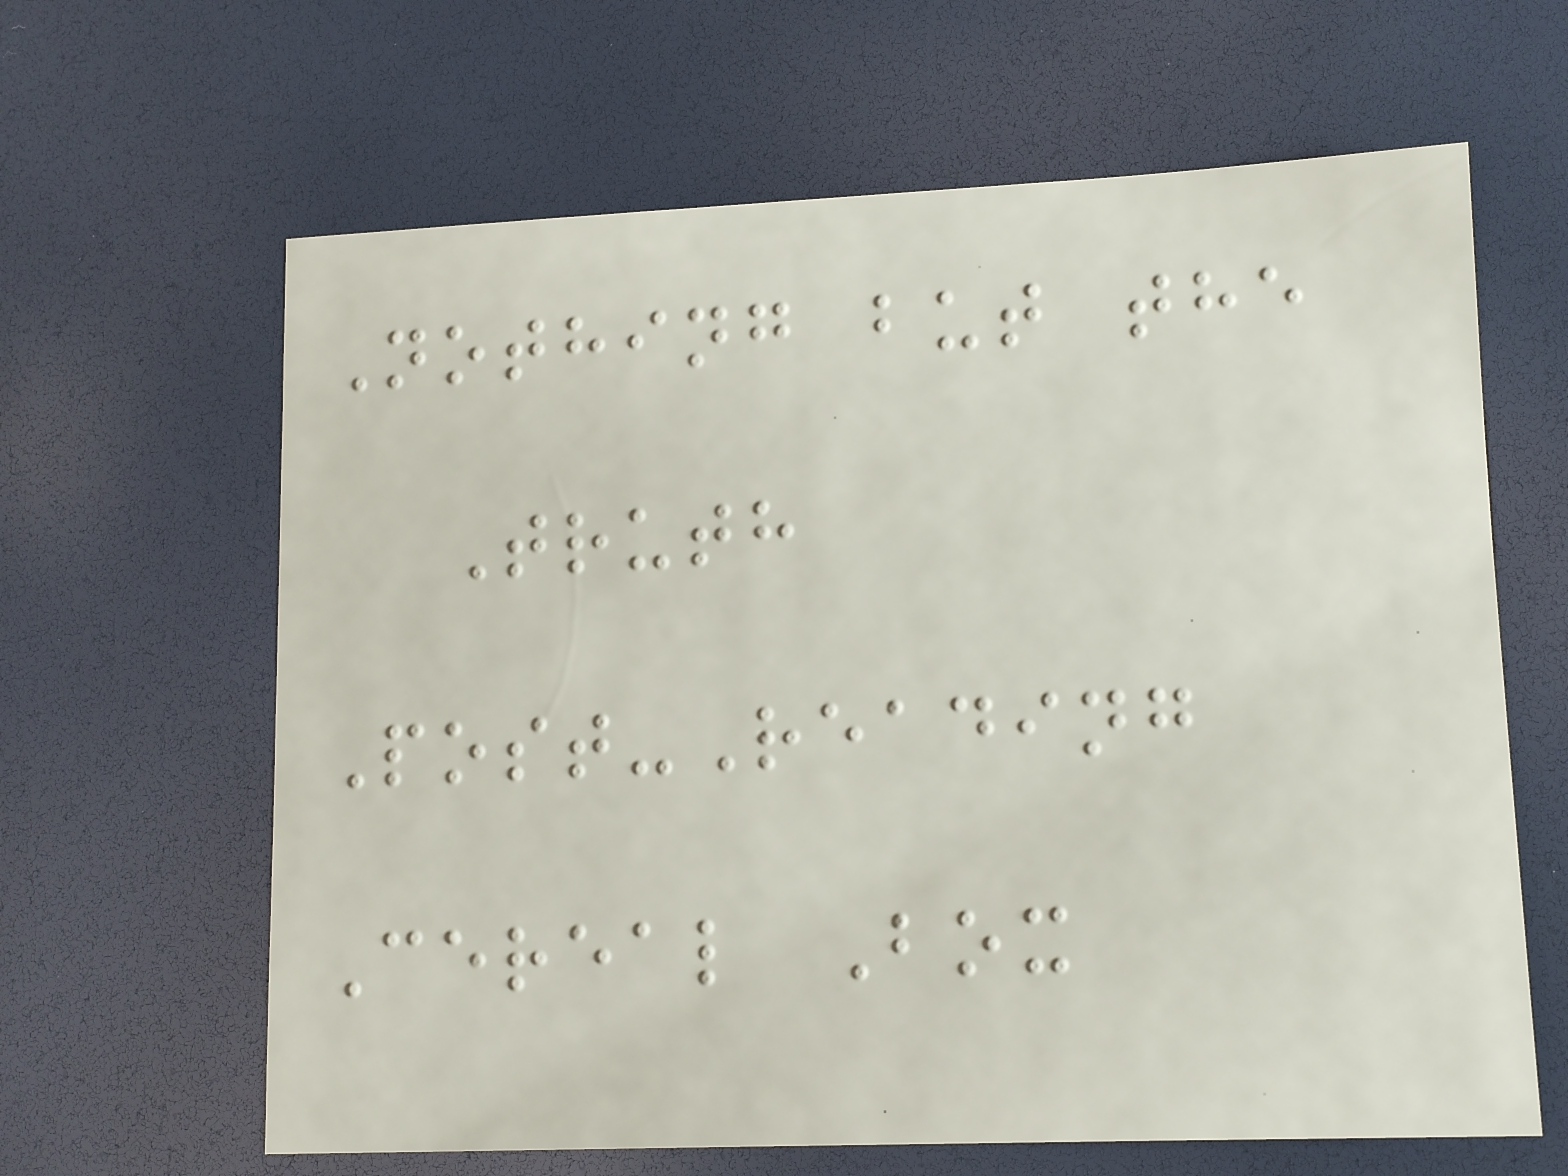Nothing but the
Truth
Post-Reading
Cereal Box
